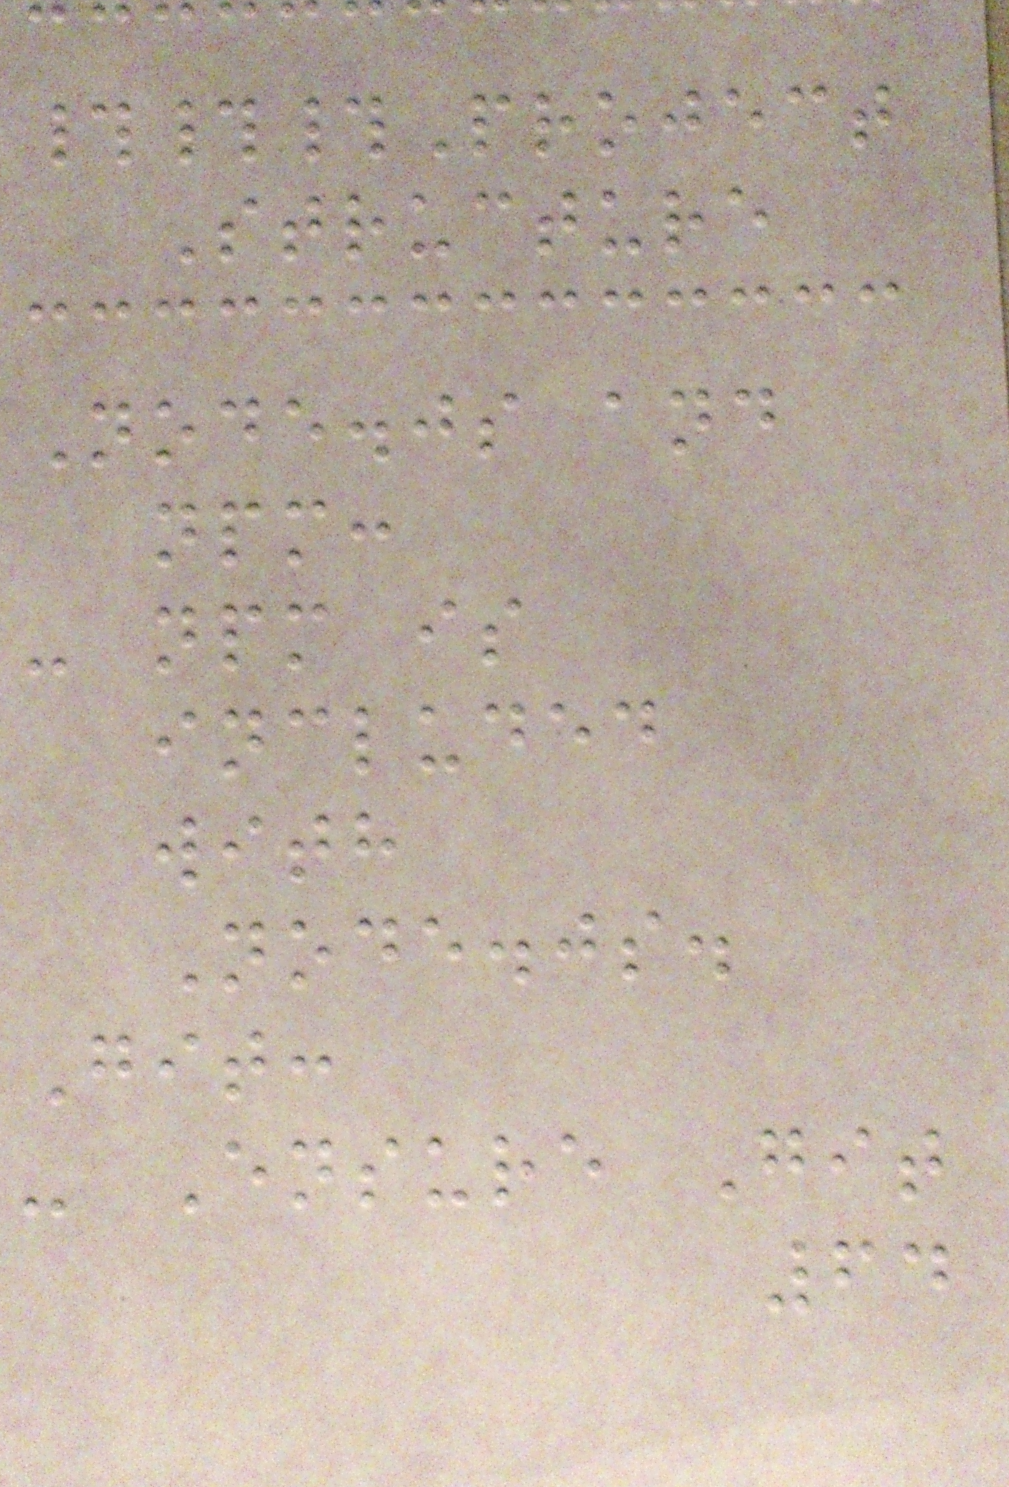###Project
Structure
Node.js and
npm:
- npm is
included
with
Node.js.
Git:
- Ensure Git
64
